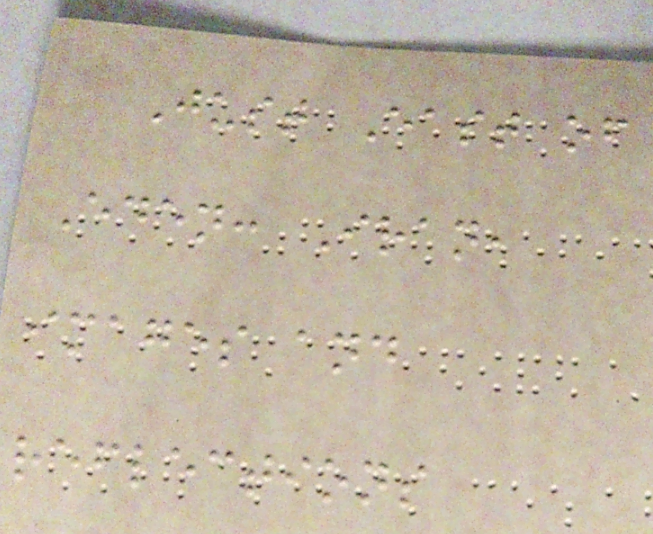Just East of
Eden: Iran,
images and
reflections
